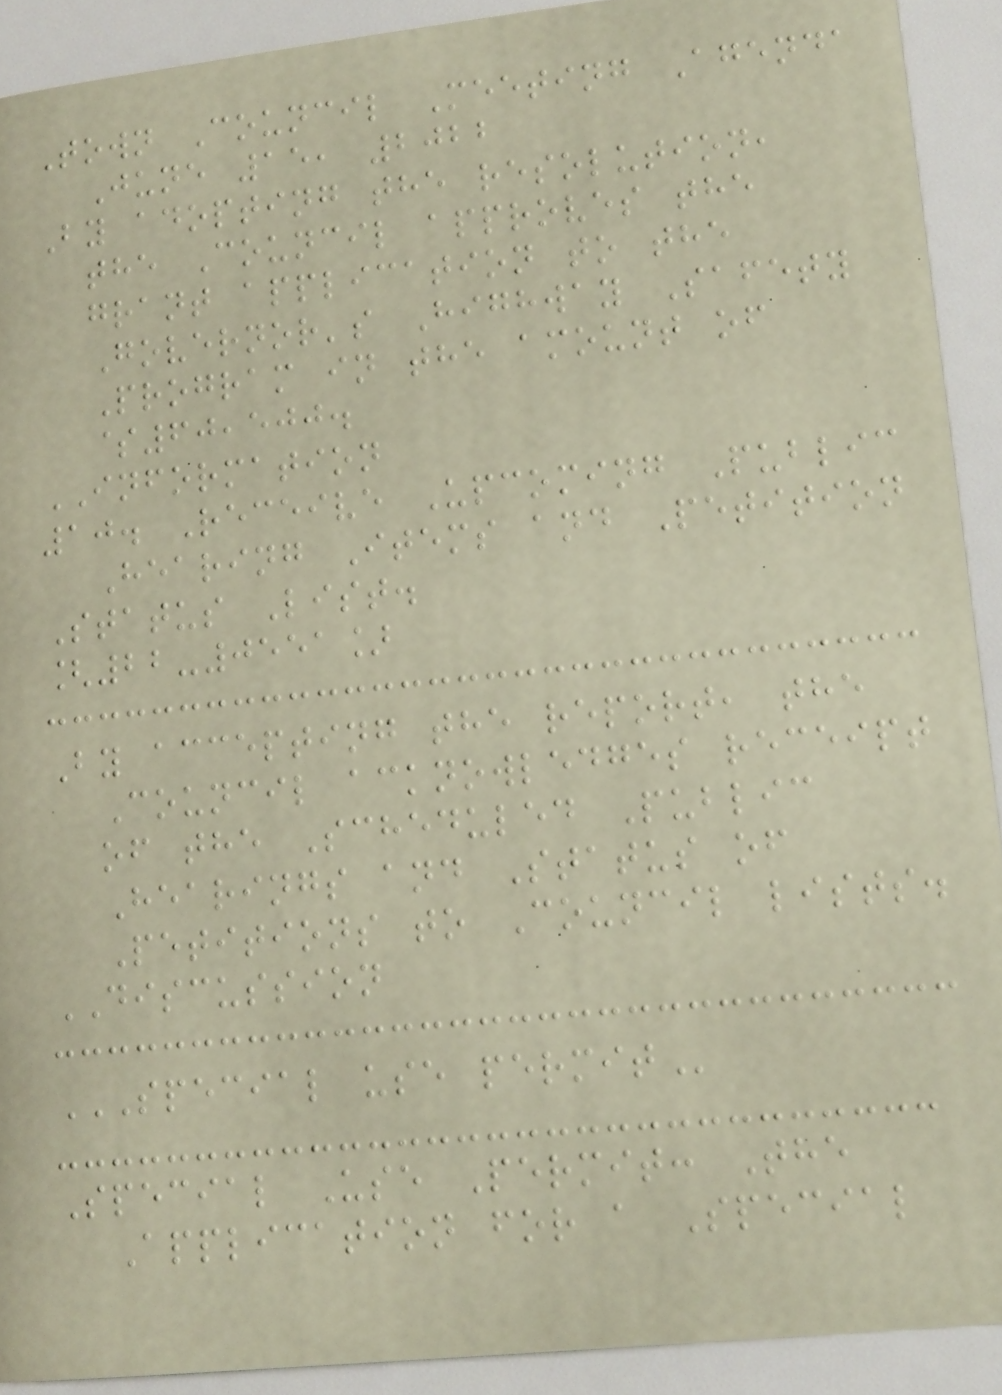Town Council Meeting Agenda
June 15, 2022
By adopting the resolution,
the Council approves the
grant application to the
Governor's Highway Safety
Program in the amount of
$60,500.
INFORMATION
10. Receive Upcoming Public
Hearing Items and Petition
Status List.
[22-0551]
By accepting the report, the
Council acknowledges receipt
of the Scheduled Public
Hearings and Status of
Petitions to Council lists.
DISCUSSION
SPECIAL USE PERMIT
Special Use Permit: The
Application for a Special
